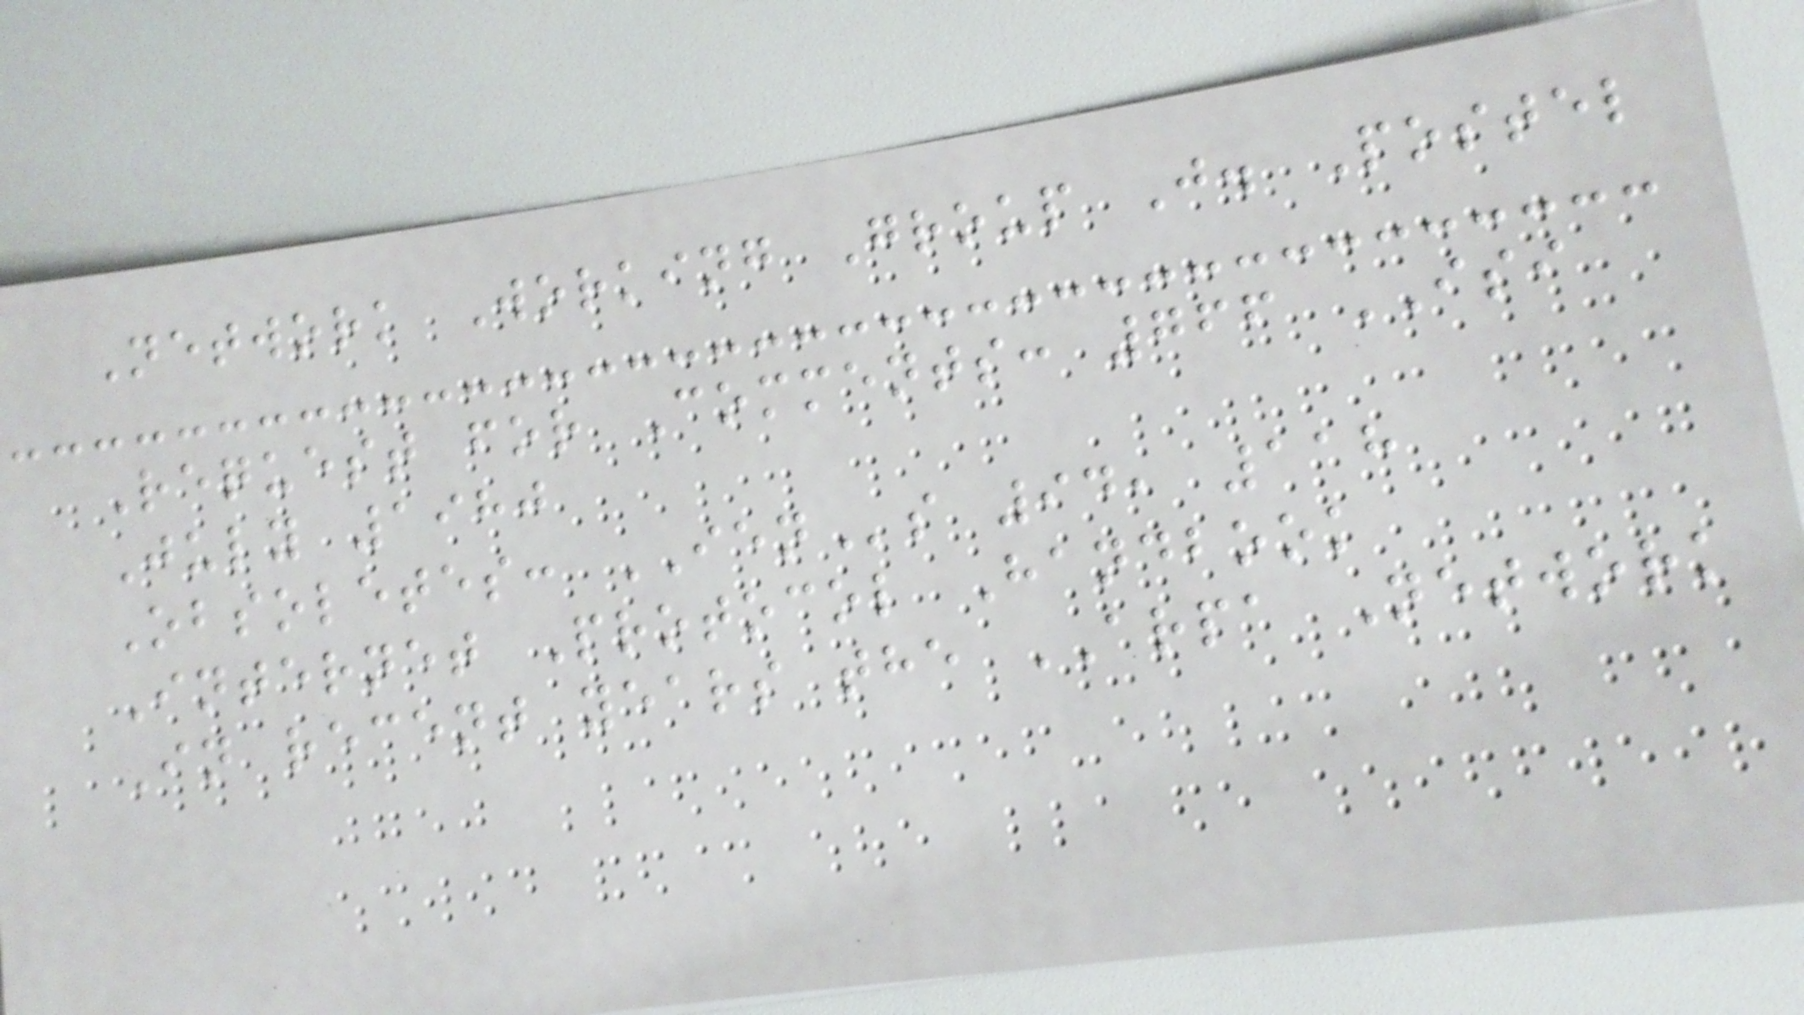Network Working Group J. Postel
Request for Comments: 766 ISI
July 1980
Obsoletes: IENs 94, 118
Internet Protocol Handbook
In recent years the ARPA Network
